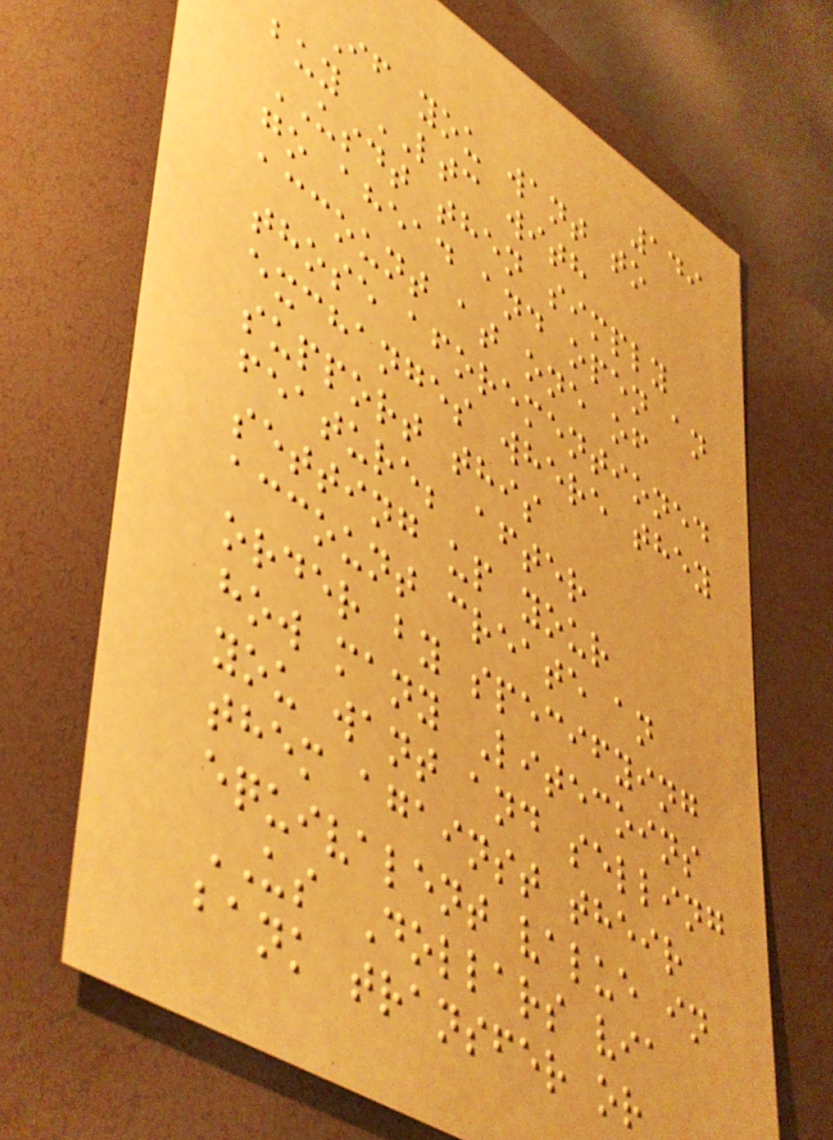149
If you want to
buy LTC with
USDT then simply
go ahead and open an
account at one of
those aforementioned
exchanges where they
support this
feature; after
setting up your
account create an
order by specifying
how many Litecoins
you want and selling
them against their
equivalent value in
US Dollars via
bank transfer or
